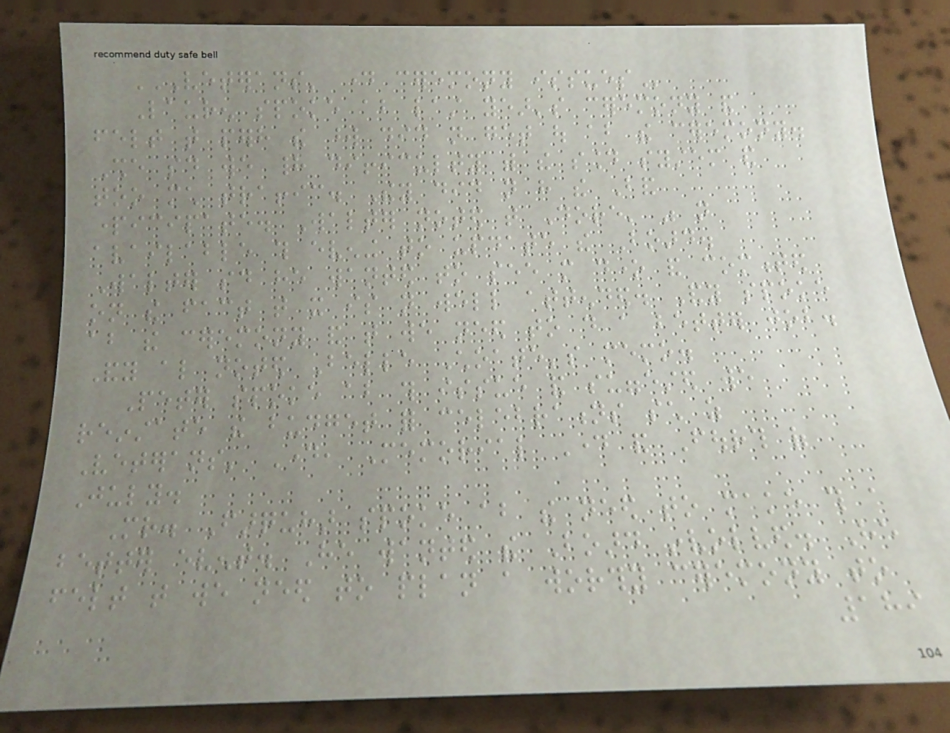VETERANS' DAY CEREMONY ISSUES
Lauren spoke about last year's ceremony and
felt that perhaps the word did not get out about the ceremony.
She said we had difficulty with the sound system and
too much traffic. They did not have the Band
participate. Walter noted that Dore' was not
available this evening to update the Board.
Walter said he wanted to see more done and commented
on the fact that it is not well attended. Andy spoke
about the ceremony and that we need to do a better job.
Andy also noted Belle Choate's memo.
Peter spoke about this issue and suggested we
reinstate the budget for celebrations such as
Veterans' Day, Memorial Day and Fourth of
July.
Mr. Farquhar spoke about the need to make this a
better event. He wanted the Board involved. He
felt that we need to plan a worthy ceremony to
189
